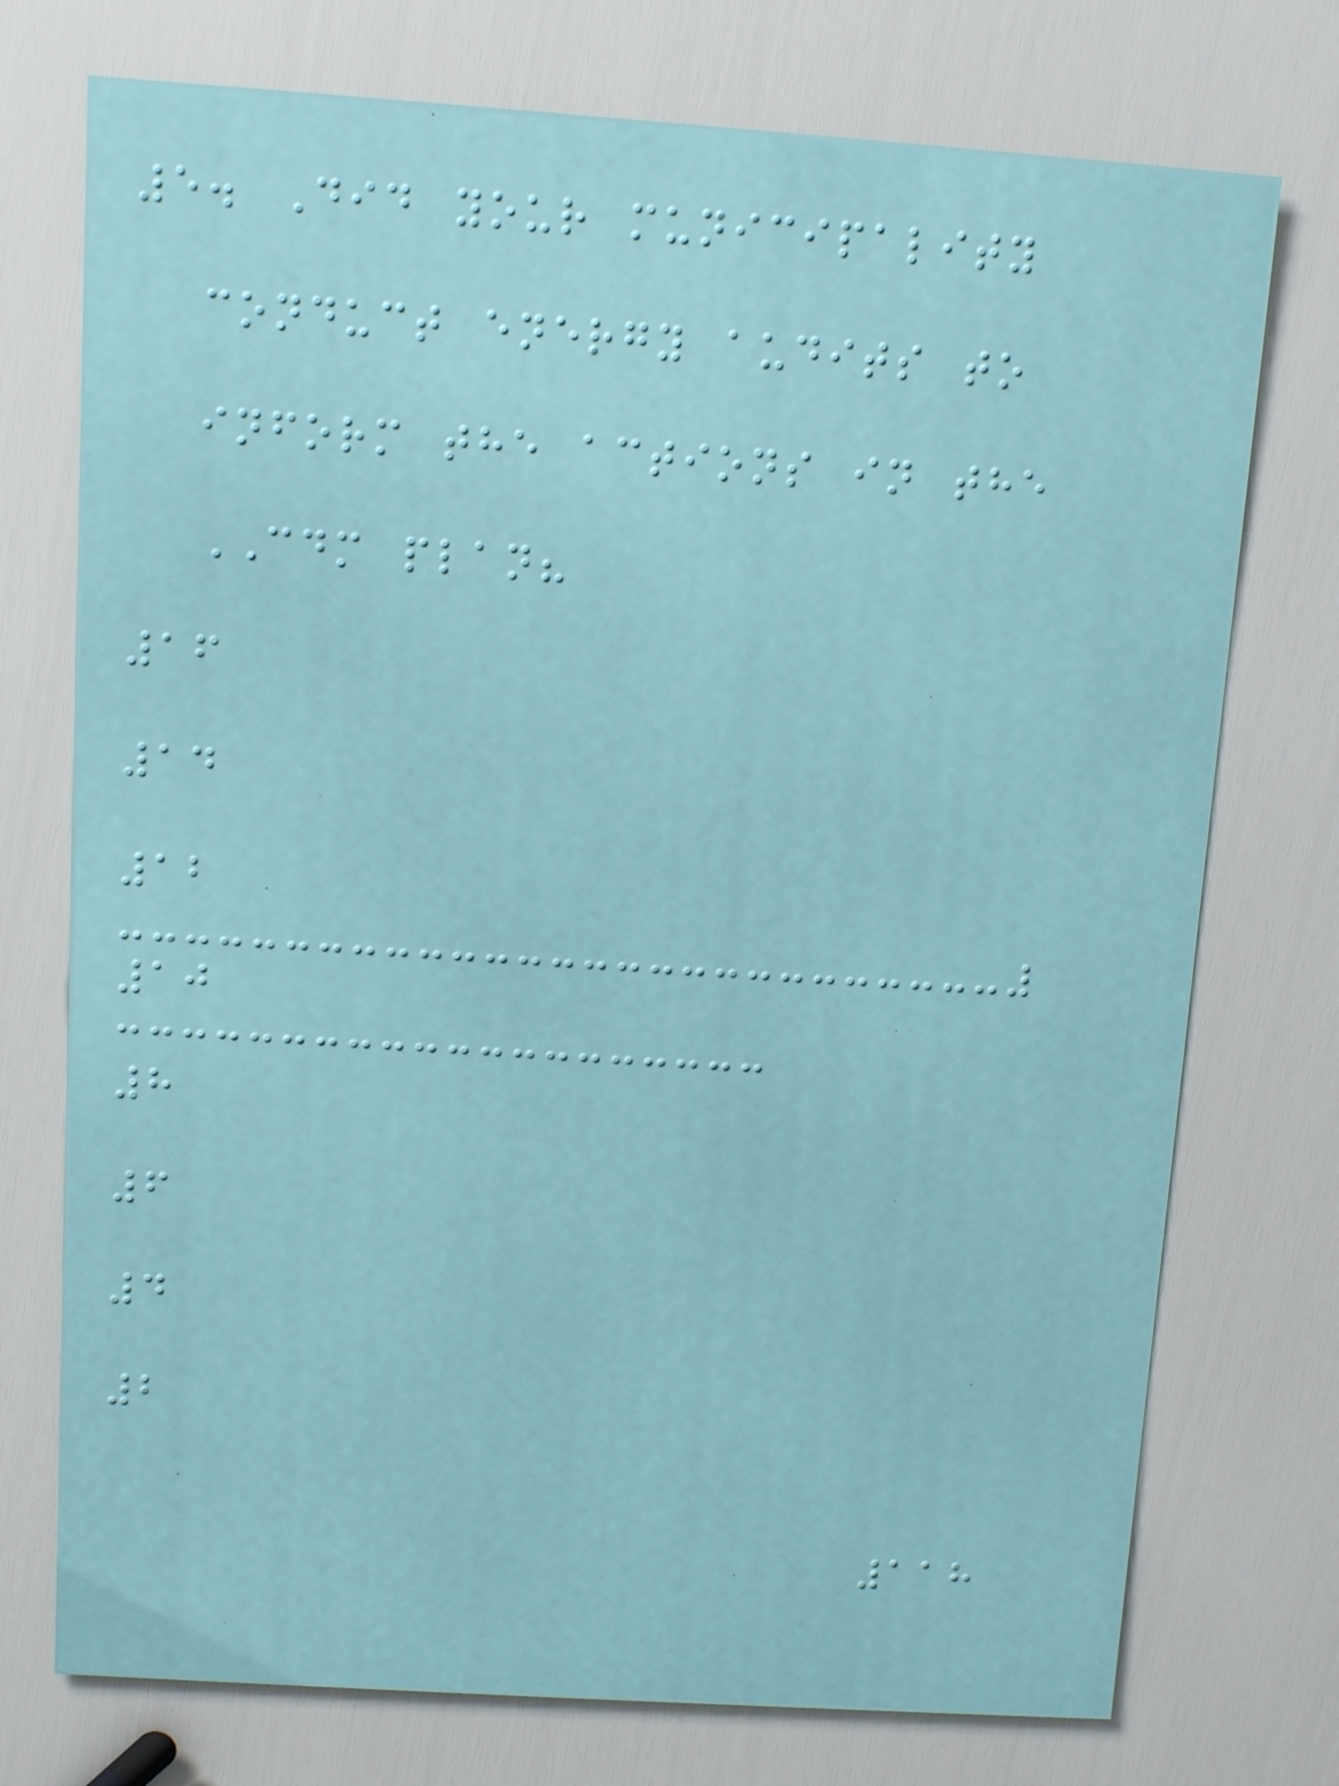5. Did your municipality
conduct energy audits to
inform the actions in the
CDM plan?
16
14
12
10
8
6
4
2
118
